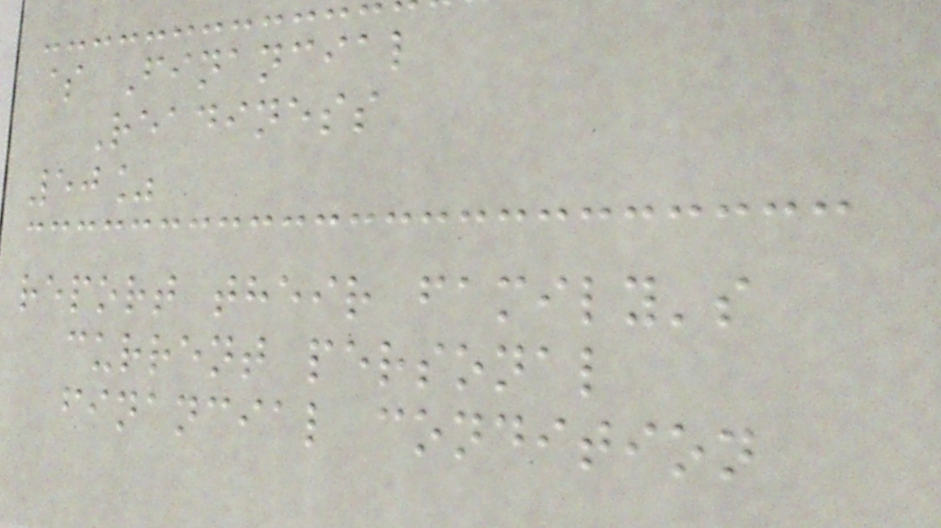$ Financial
Readiness
50%
report their family's
current personal
financial condition
